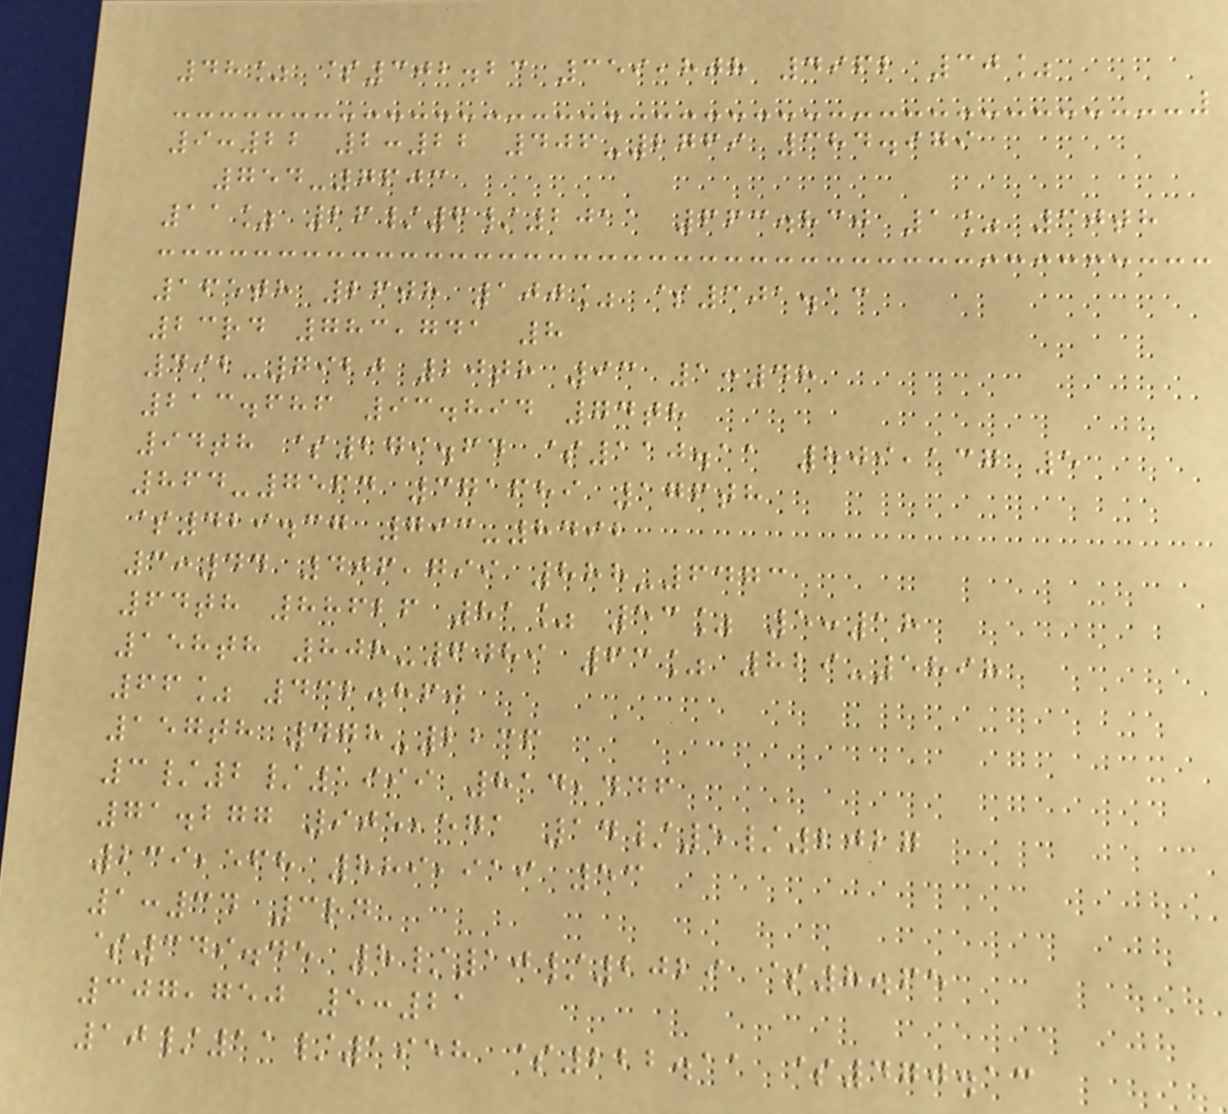48% $302.23 359,808 4962 30%
9:22 2:22 406-2769 384.979
754-7603
11% 26/6/2011 663.830 1% 30th
165th 26th 100% $301.13
23rd 783,741 8
492-7920 20th 93 1:48
213.686 93.894 74th
94th $279.64 $110.11 809,137 5
864-7564 371689 176th
$429.37 793-8492
3:44 406,799 888-6473
64th 88626 81% 53% 5:18
158th 808-6089 63% 829-5898
66% 432.860
157th 478-2236
3/2/1999 814,446
71.277 905,571 14/5/2027
239,568 889,919 53
1:34 3rd
$349.45 8/10/2029 $8.65
307,750 5:21
10/11/1958 $222.11 $470.13
